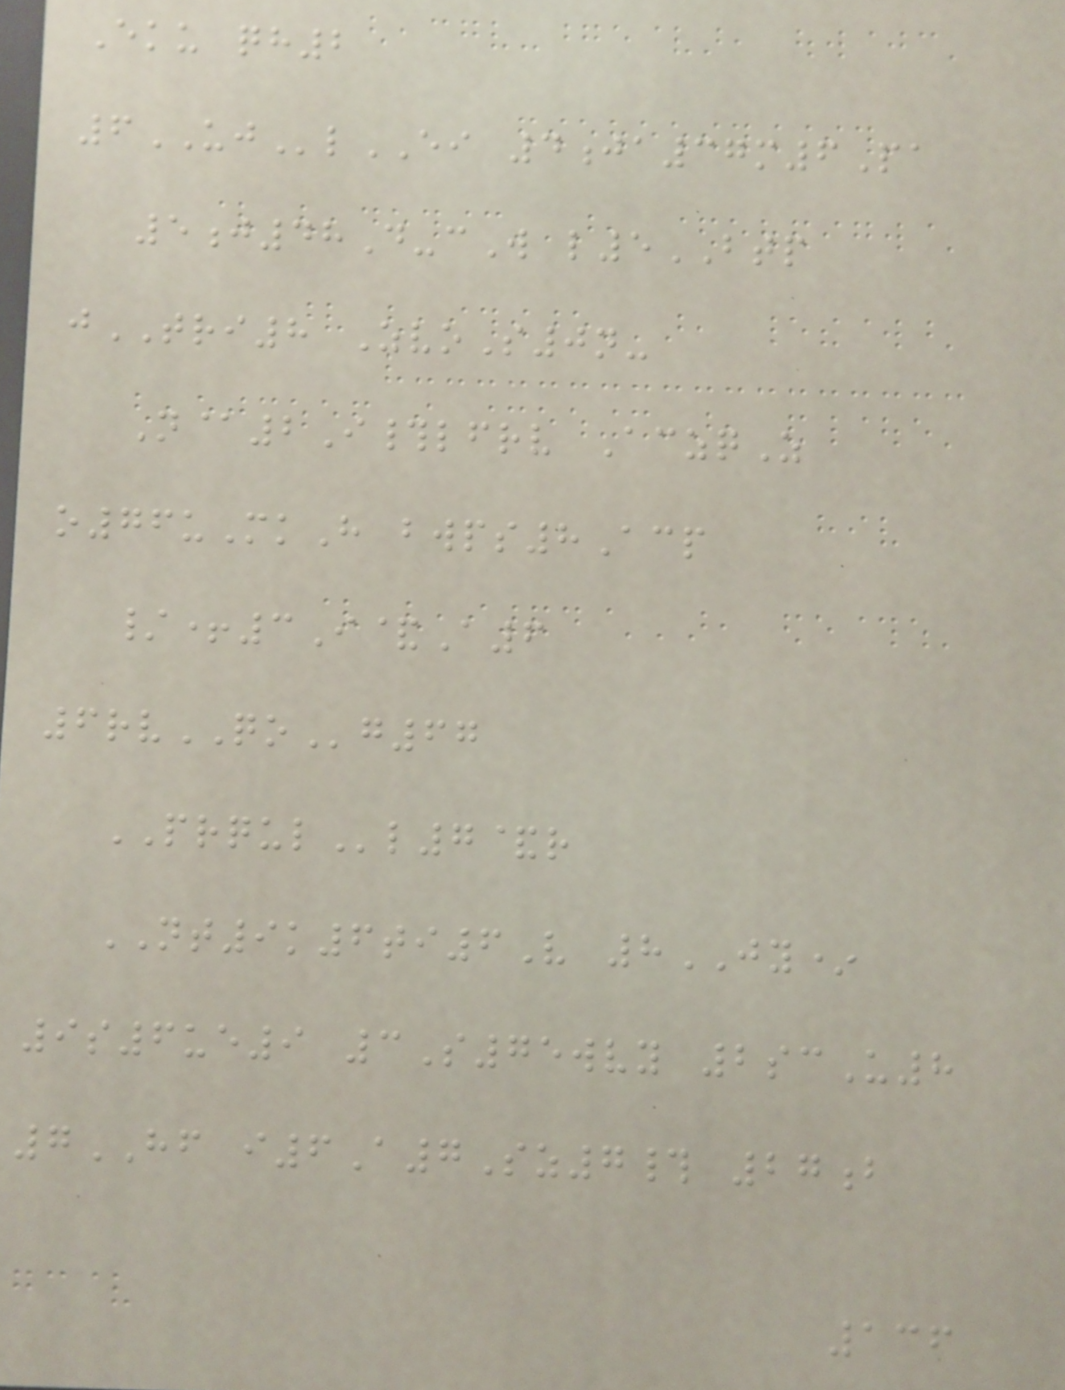Eku qh2
6UJlEI 4ja37m6Pa
5j48D-cW l5BTP
jTRI8 ZvoS0n-
N@2I#lfrv AczqZ
o76uMkH bwps8Acp
/+3I&A6
6rvQOg67
PRQULl7&r
NT9k6ti6V 8JY*
9s6ue9 3S75wvy 2scU8
7HF i6A7Sz7# 27b
136
